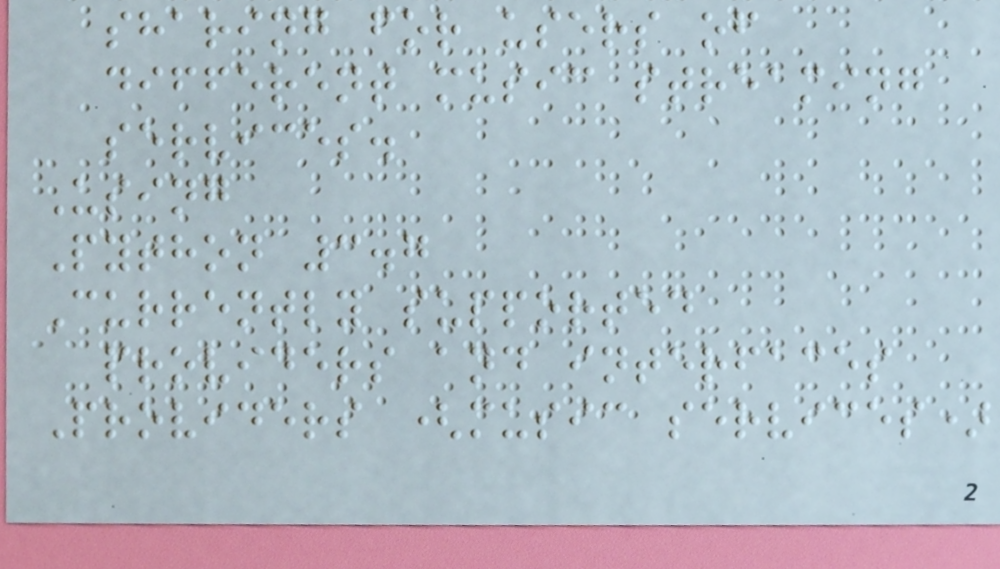sharing for users of
different music streaming
services.
Using
Python 3.7
Currently supported
providers and interfaces
Providers (music services)
